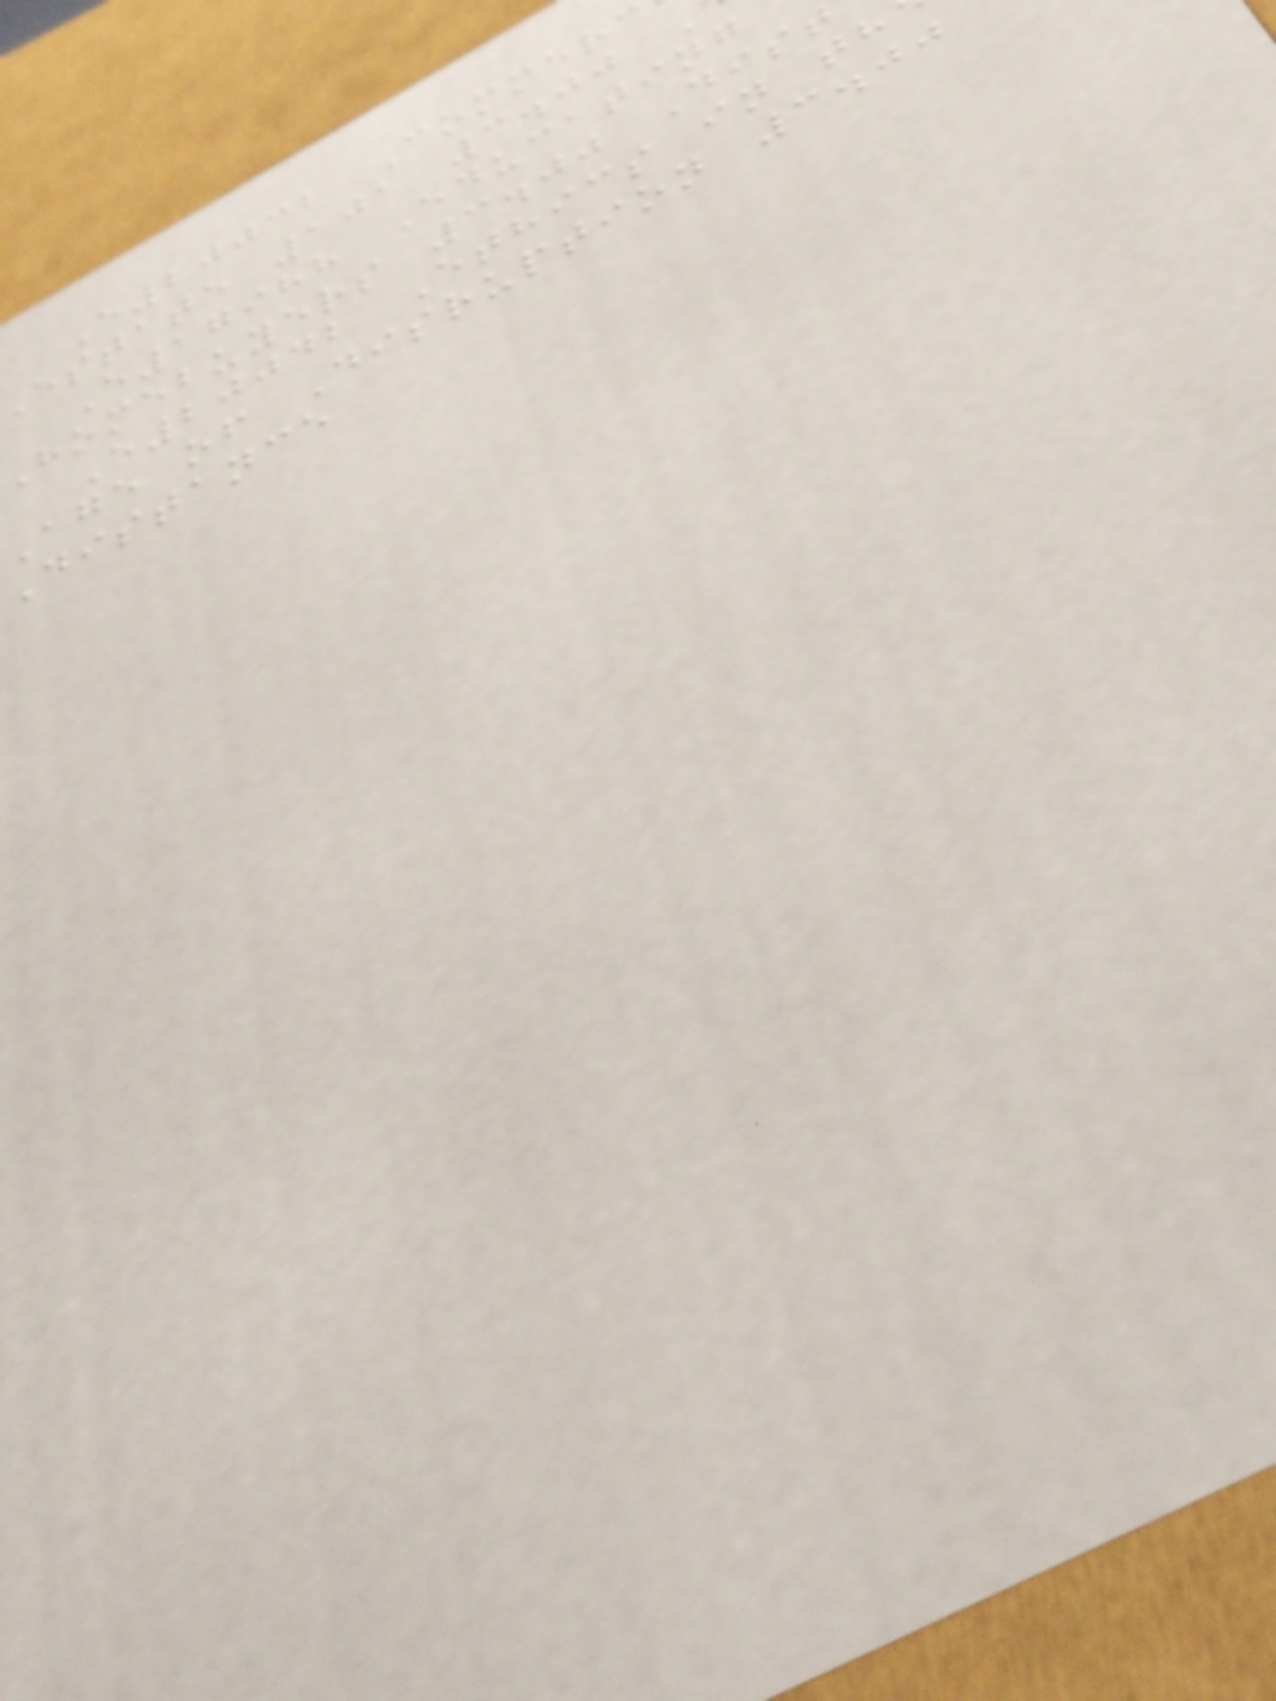E20032 Commerc
estate 101 3.00
E17988 Educating
Homebuyers 3.00 Dist
E20042 Ethics in th
Age of Disruption 3.00
Distance
